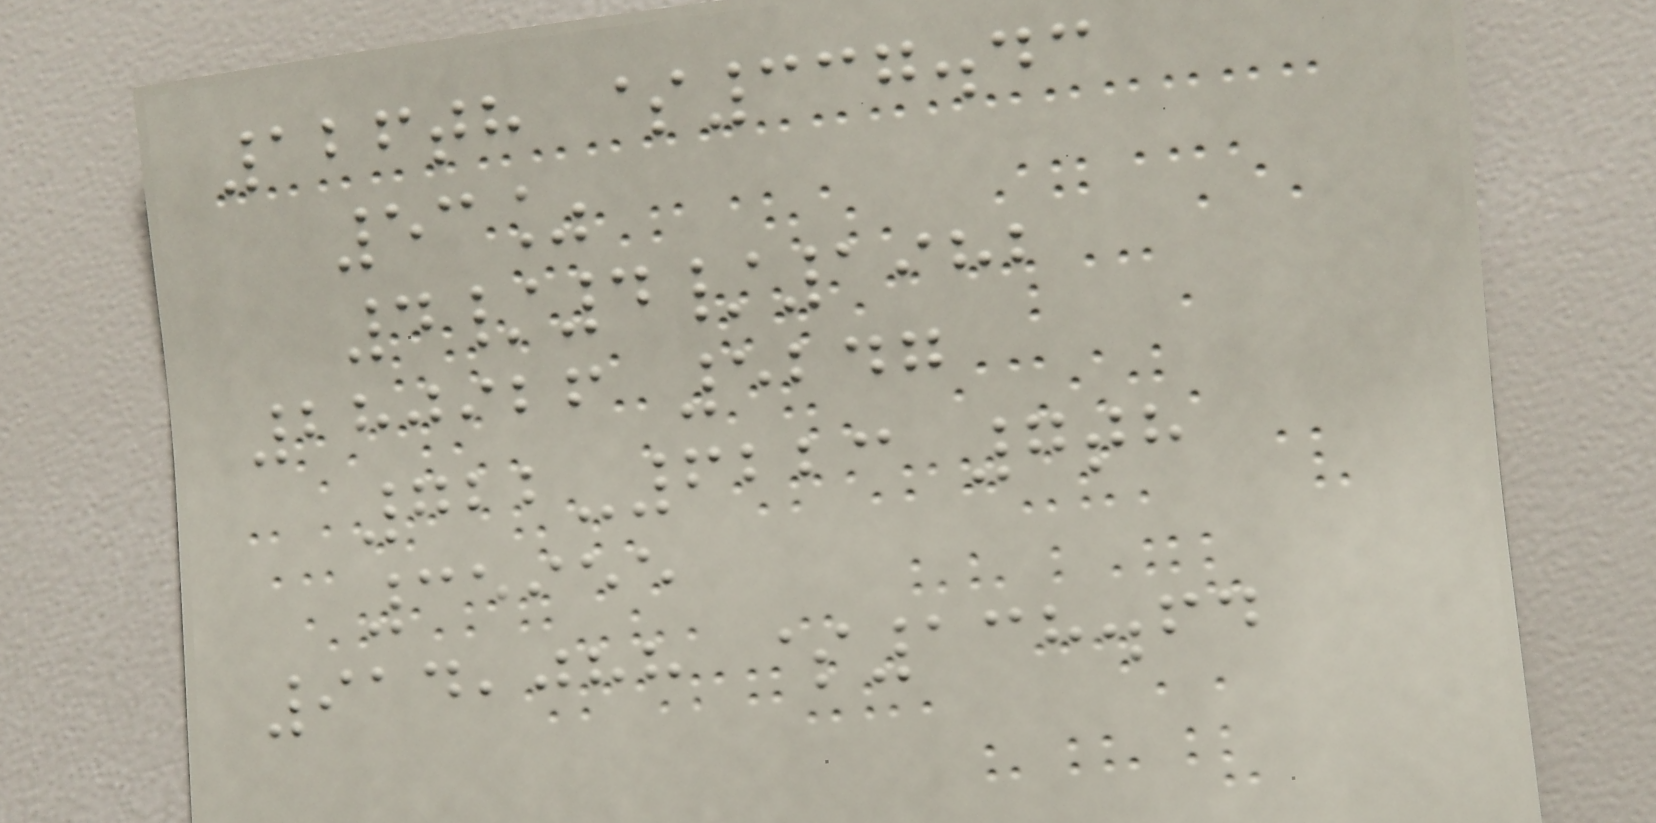126th $337.43
53%
4/4/1982
280926 5247
722-6223 7th
35955
914,088 $138.64
